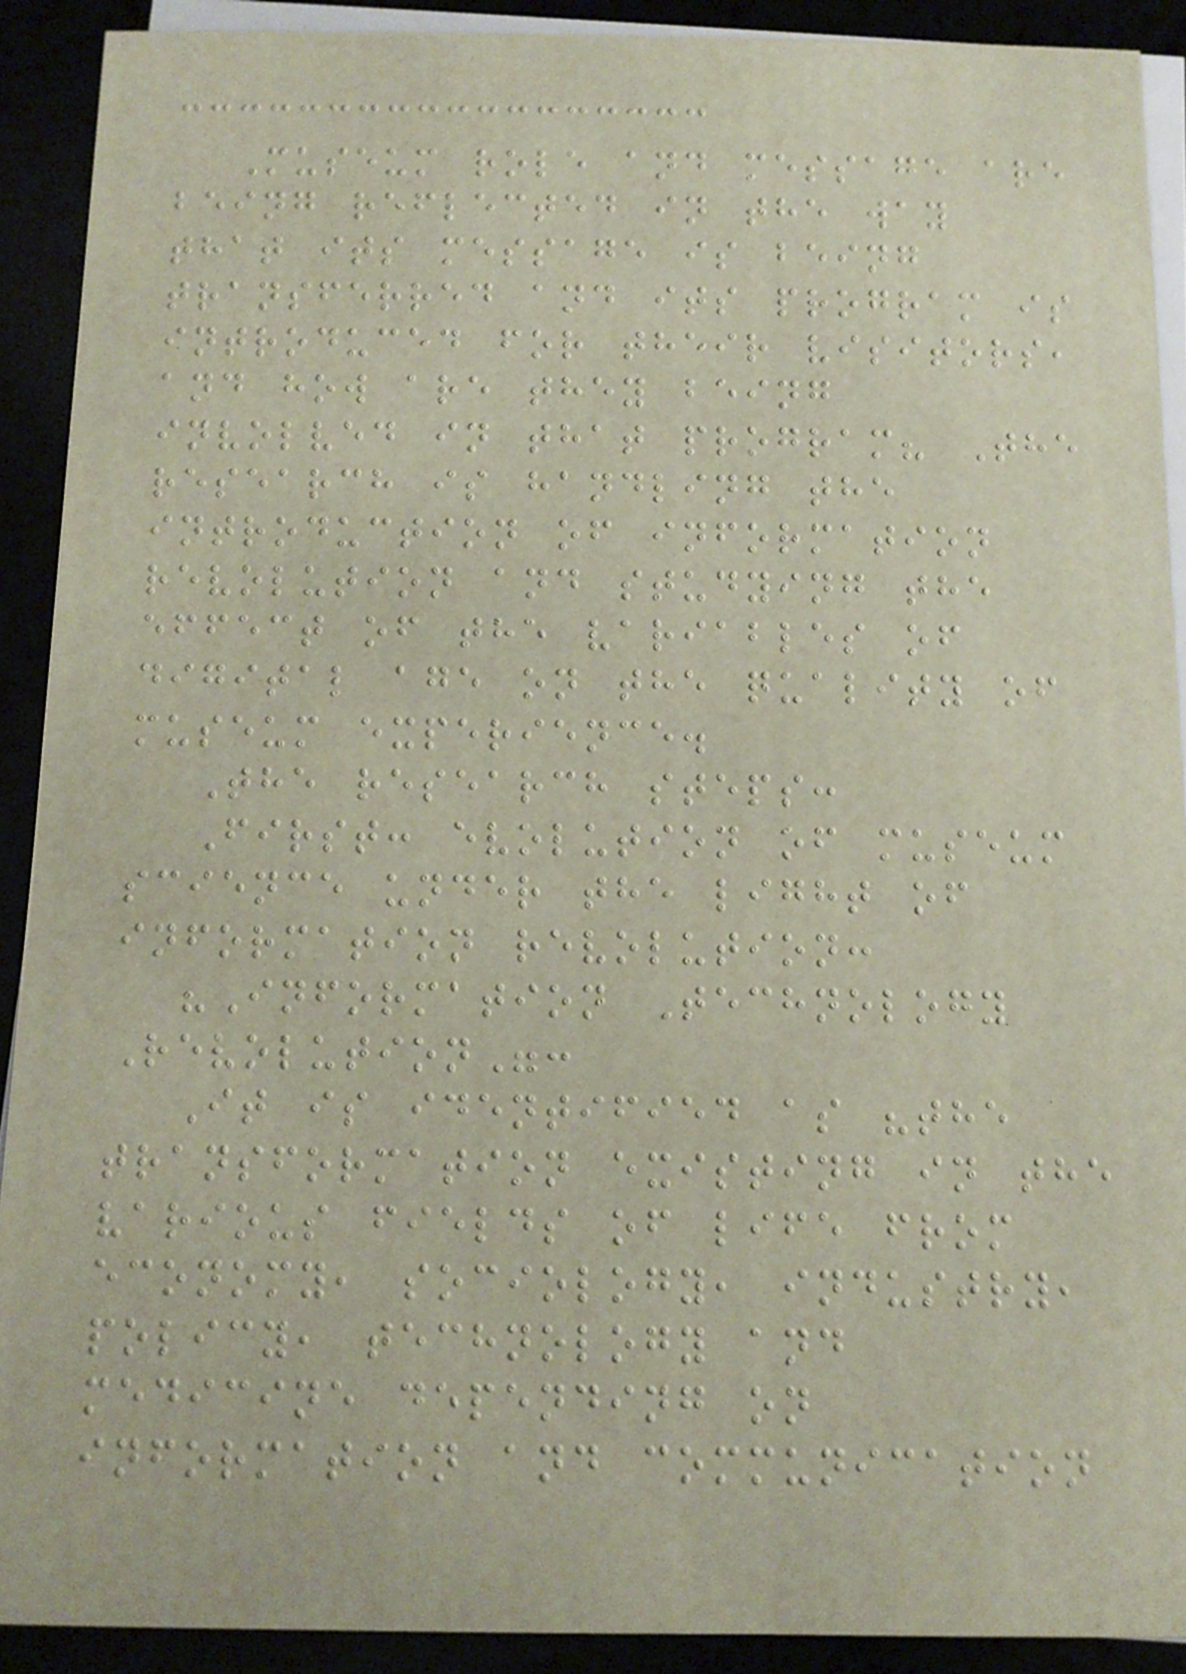Museum role and message are
being reflected in the way
that its message is being
transferred and its program is
introduced for their visitors,
and how are they being
involved in that program? The
research is handling the
introduction of information
revolution and studying the
effect of the variables of
digital age on the quality of
museum experience.
The research steps:
First: evolution of museum
science under the light of
information revolution:
"Information Technology
Revolution":
It is identified as "the
transformation existing in the
various fields of life from
economy, sociology, industry,
policy, technology and
medicine depending on
information and communication
